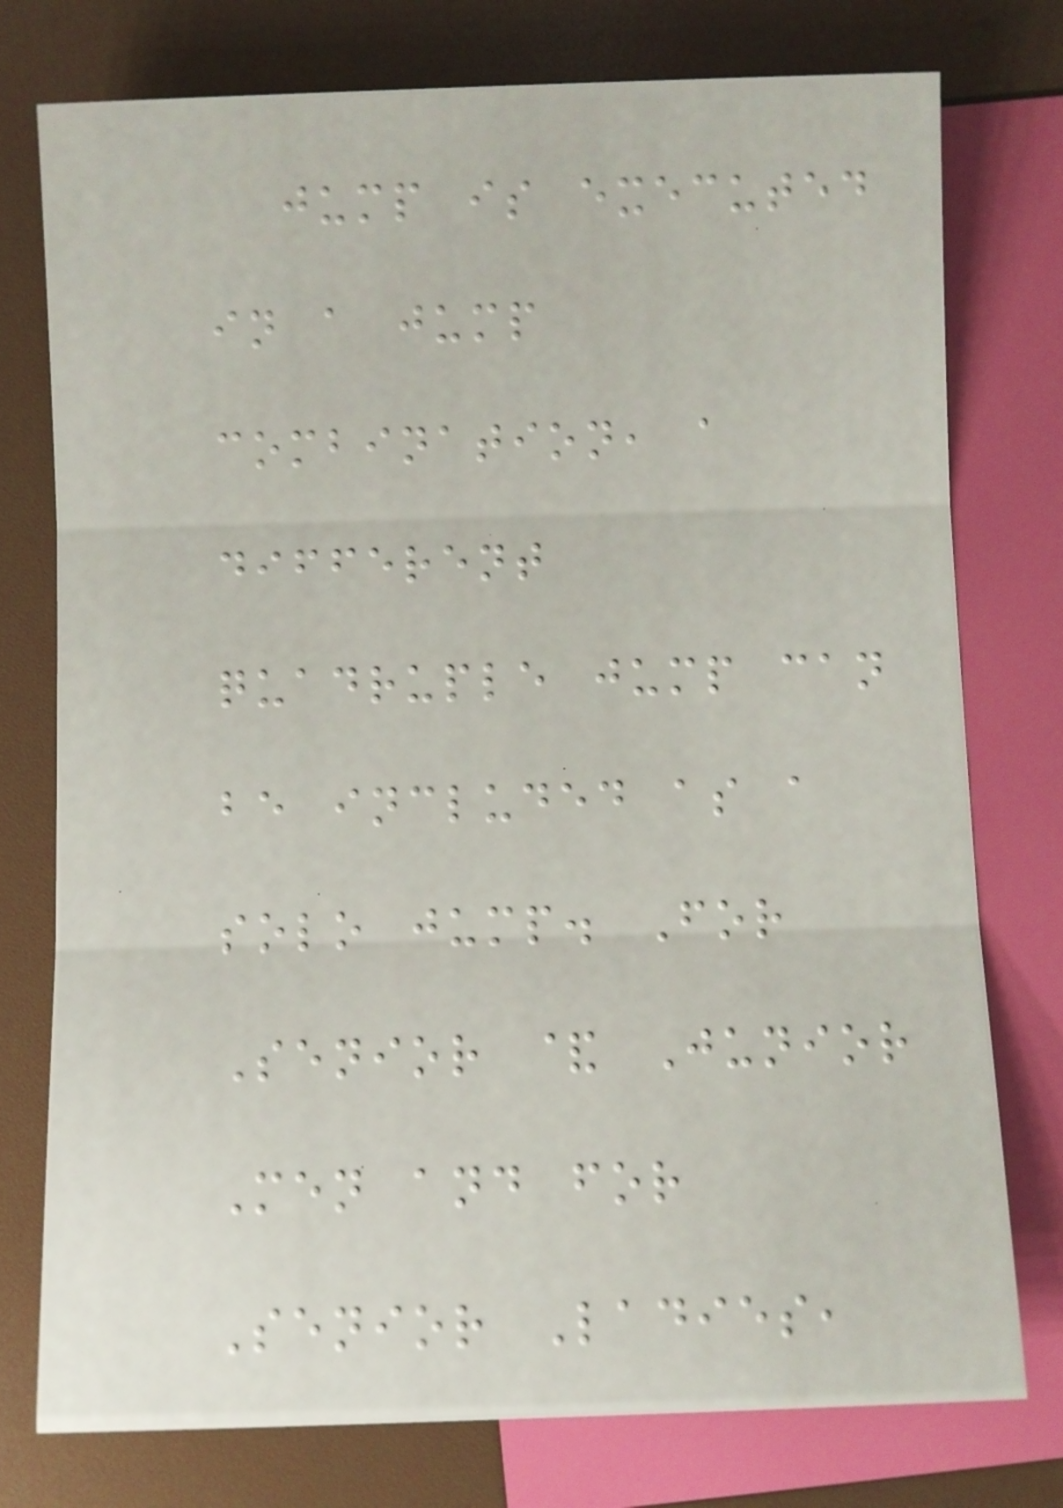jump is executed
in a jump
combination, a
different
quadruple jump can
be included as a
solo jump. For
Senior & Junior
Men and for
Senior Ladies,
